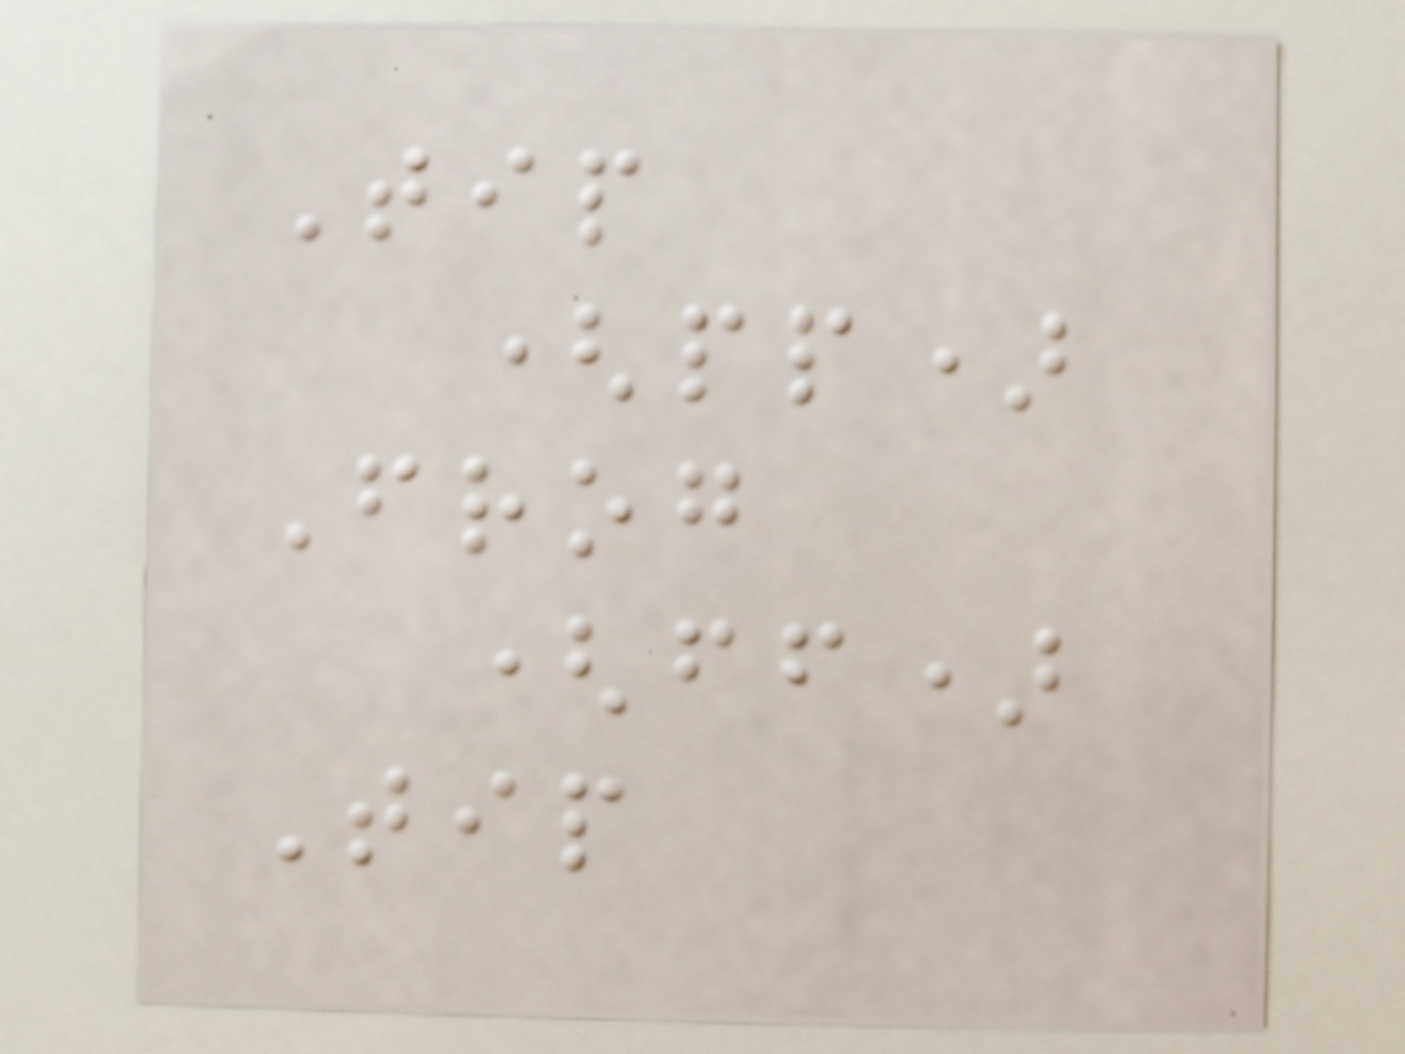Tip
(pp)
Frog
(ff)
Tip
